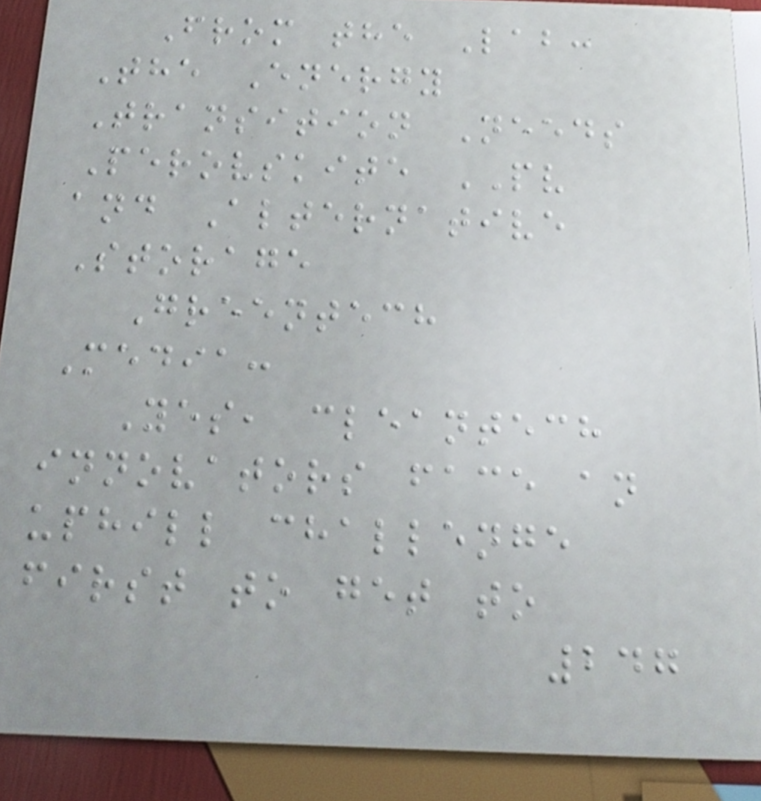From the Lab:
The Energy
Transition Needs
Perovskite PV
and Alternative
Storage
Greentech
Media:
Yes, cleantech
innovators face an
uphill challenge
first to get to
247
